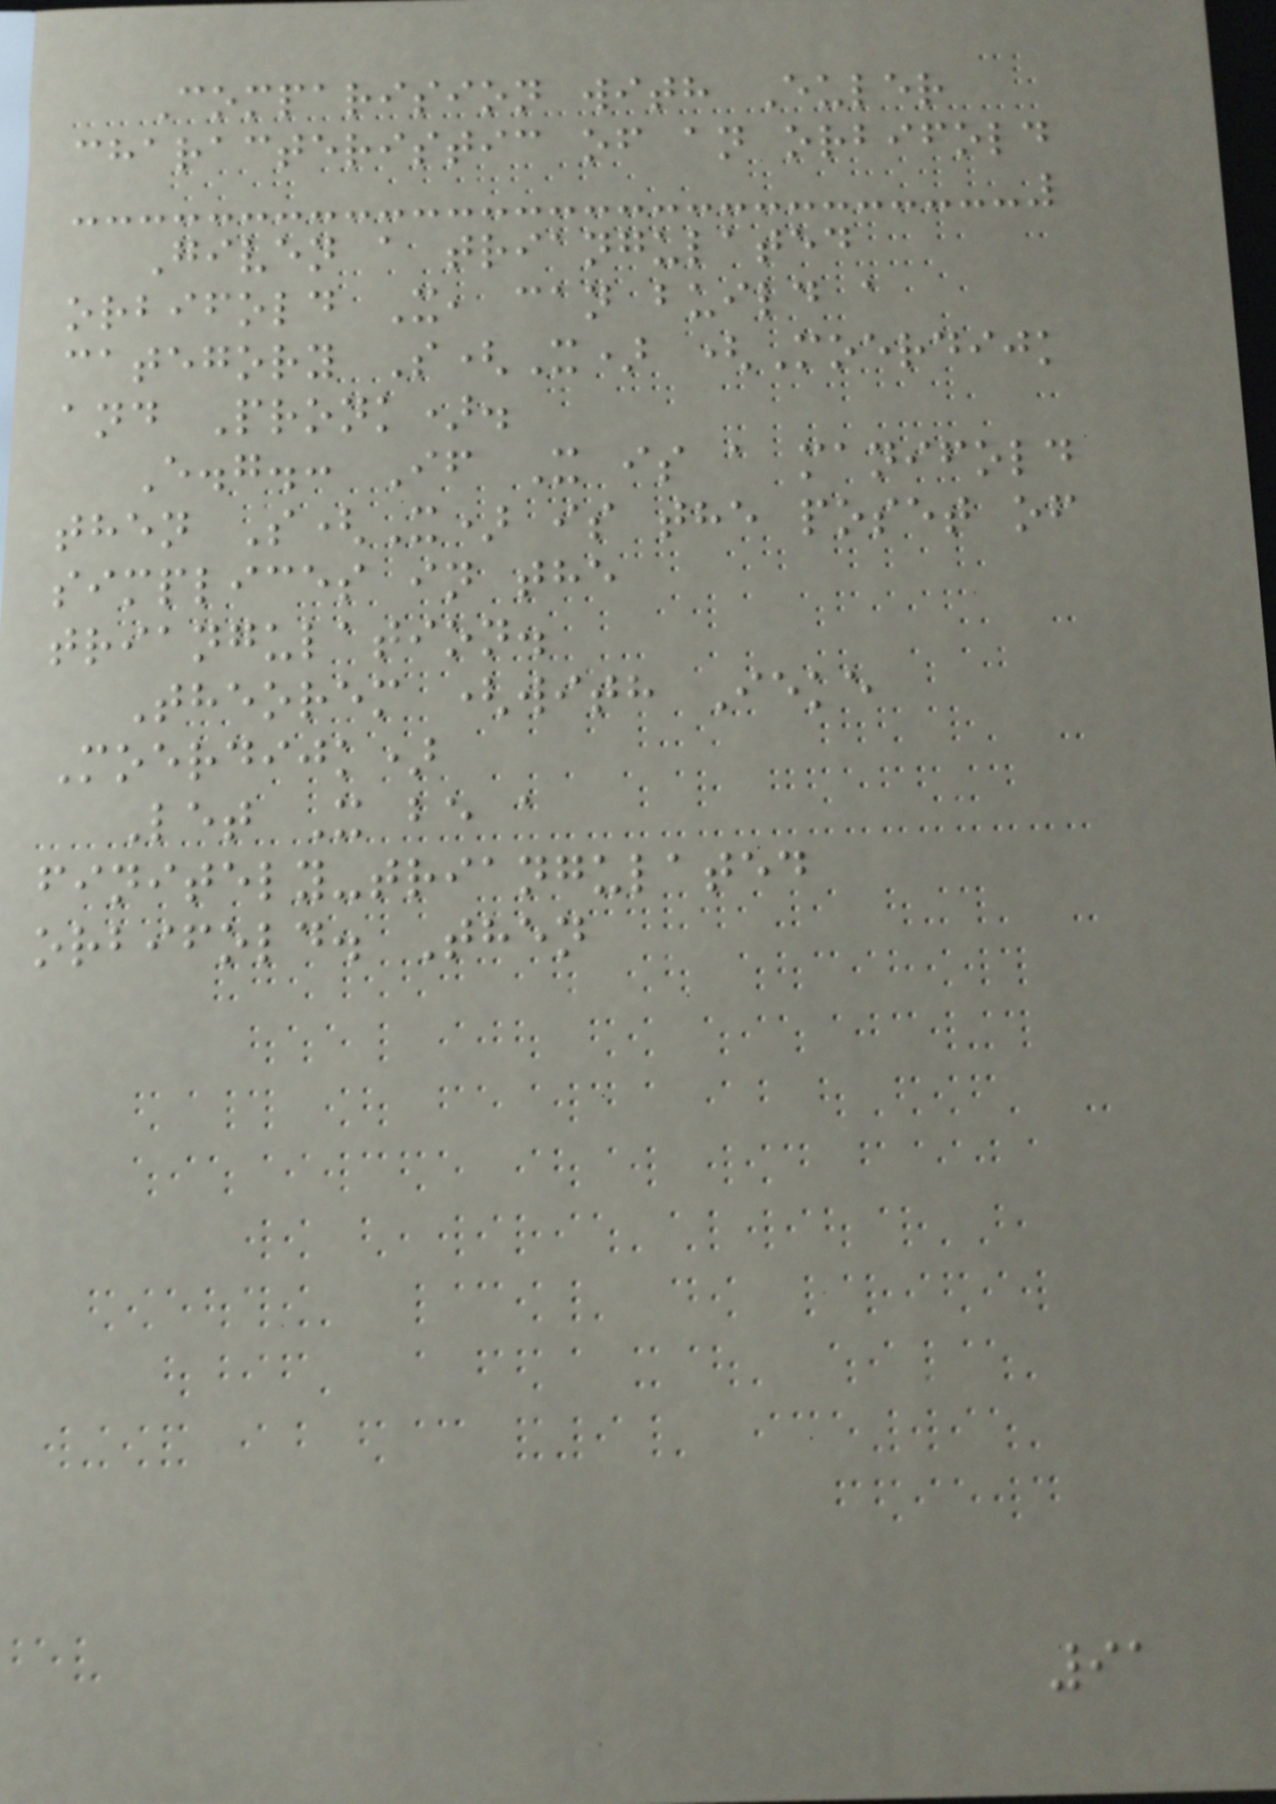Comparision with Euler
characteristic of an orbifold
Given a triangulated
orbifold X, can build a
category S(X) (Moerdijk
and Pronk).
E.g.: If X is a manifold
then S(X) is the poset of
simplices in the
triangulation.
Theorem (with Ieke
Moerdijk)
Let X be a
finitely-triangulated
orbifold. Then
91
